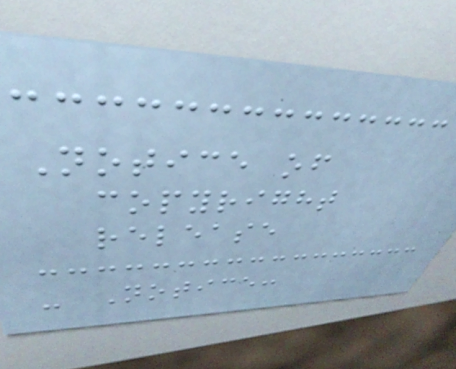Notice of
copyright
release
- Notice:
